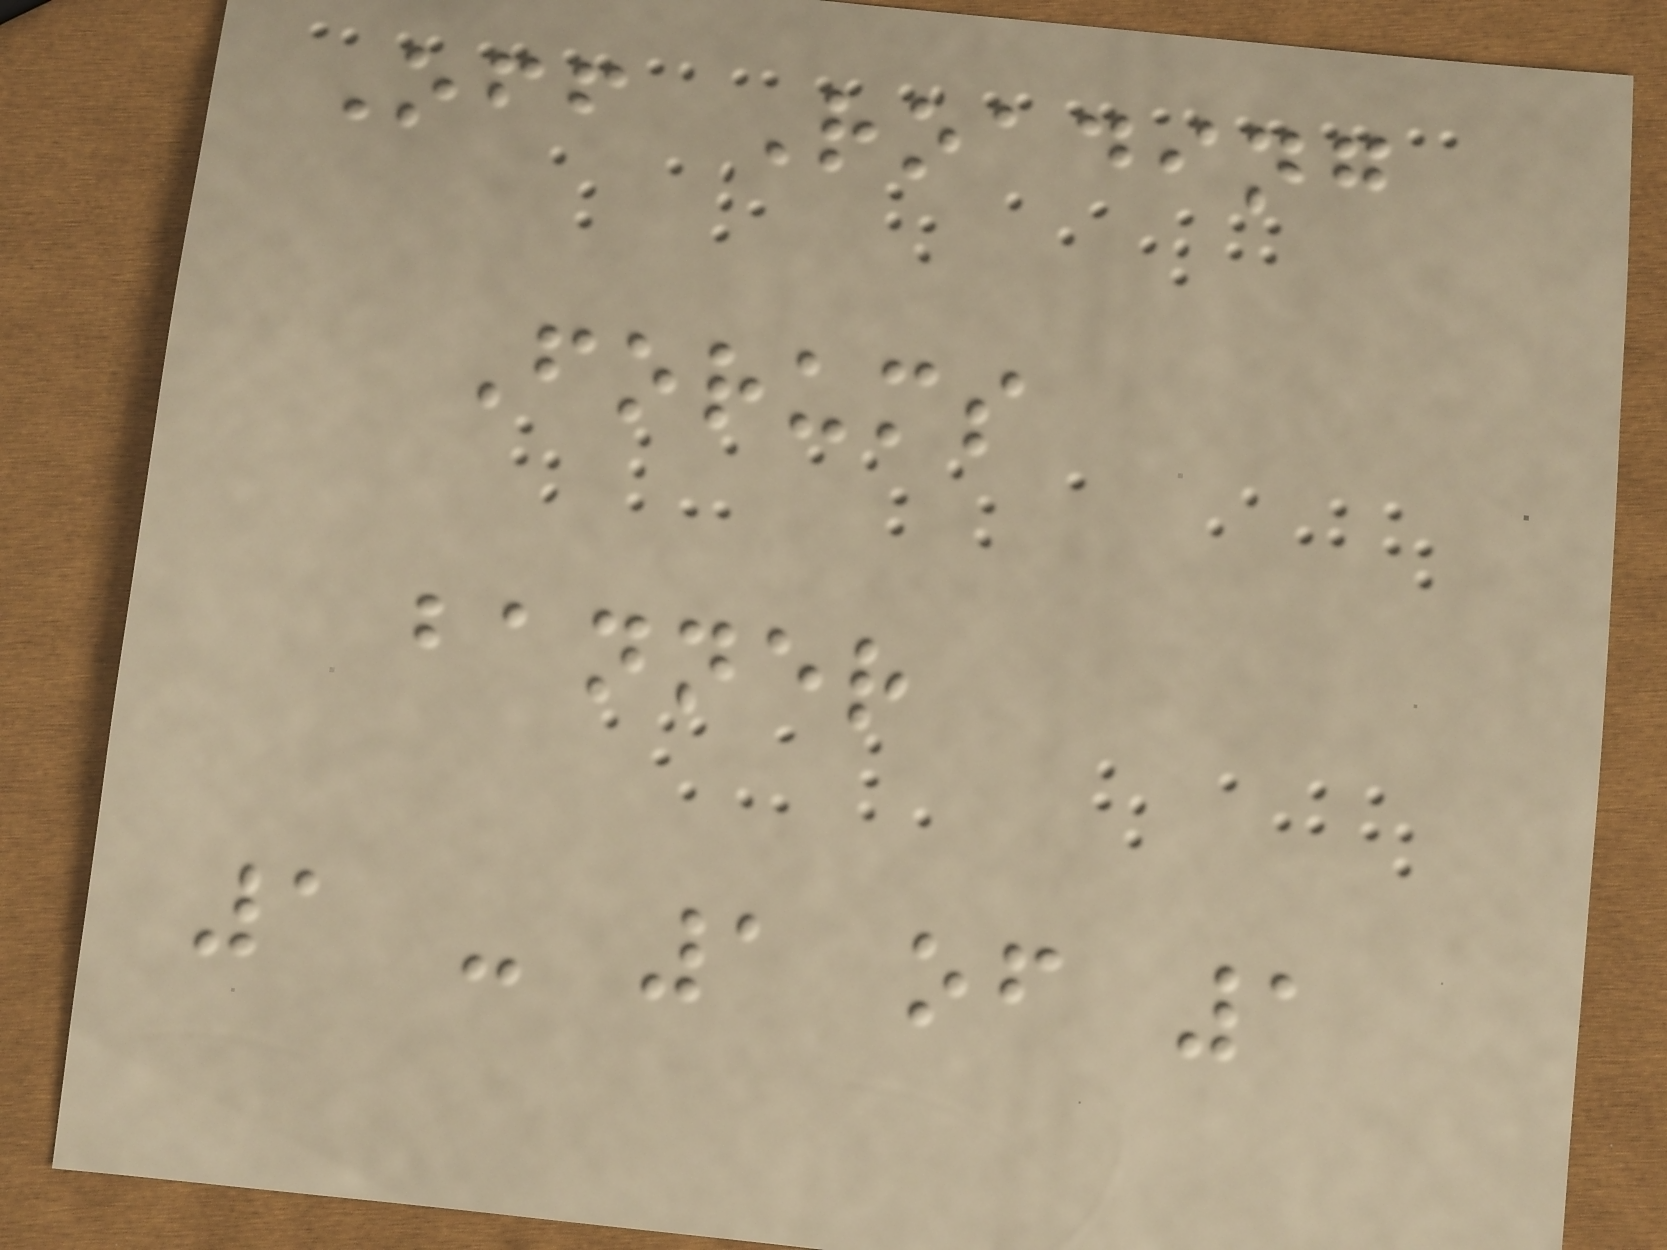Off Roading
Forums
banner
1 - 1 of 1
